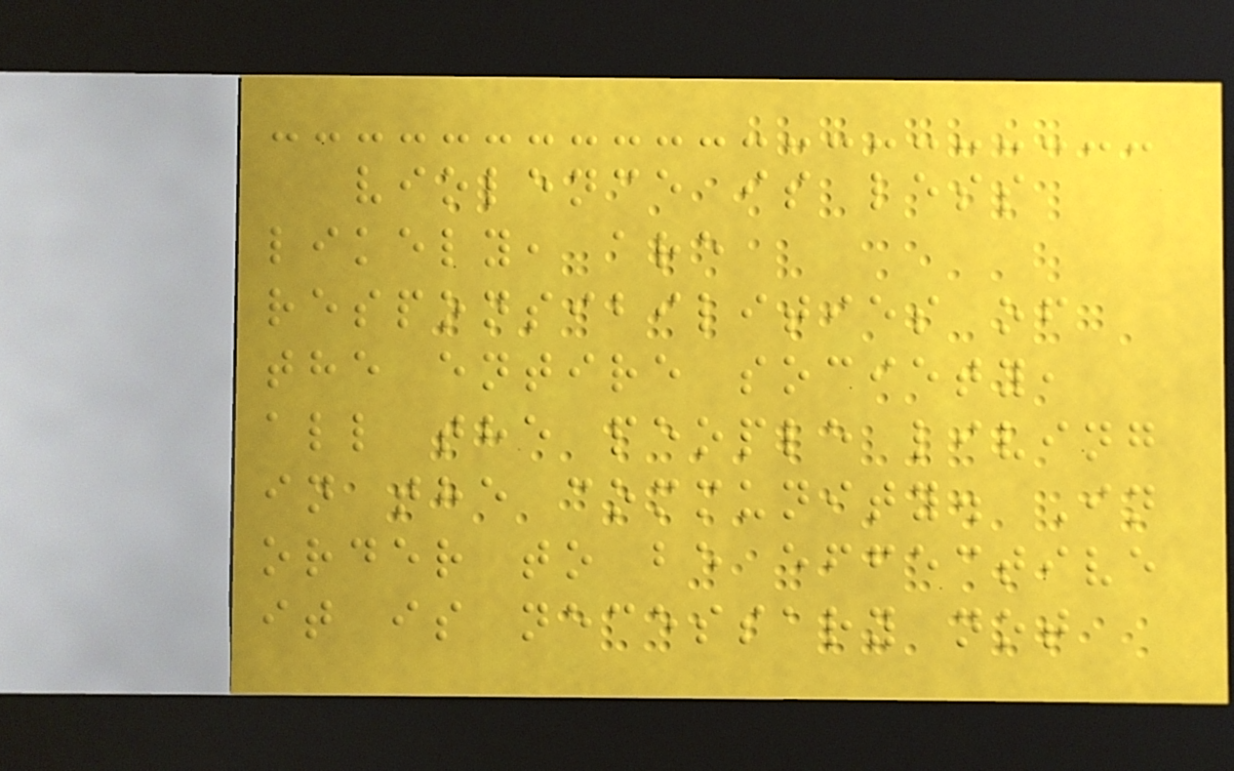violence is less
likely, are
responsibilities of
the entire society,
all the people living
in the community. In
order to be effective
it is necessary not
